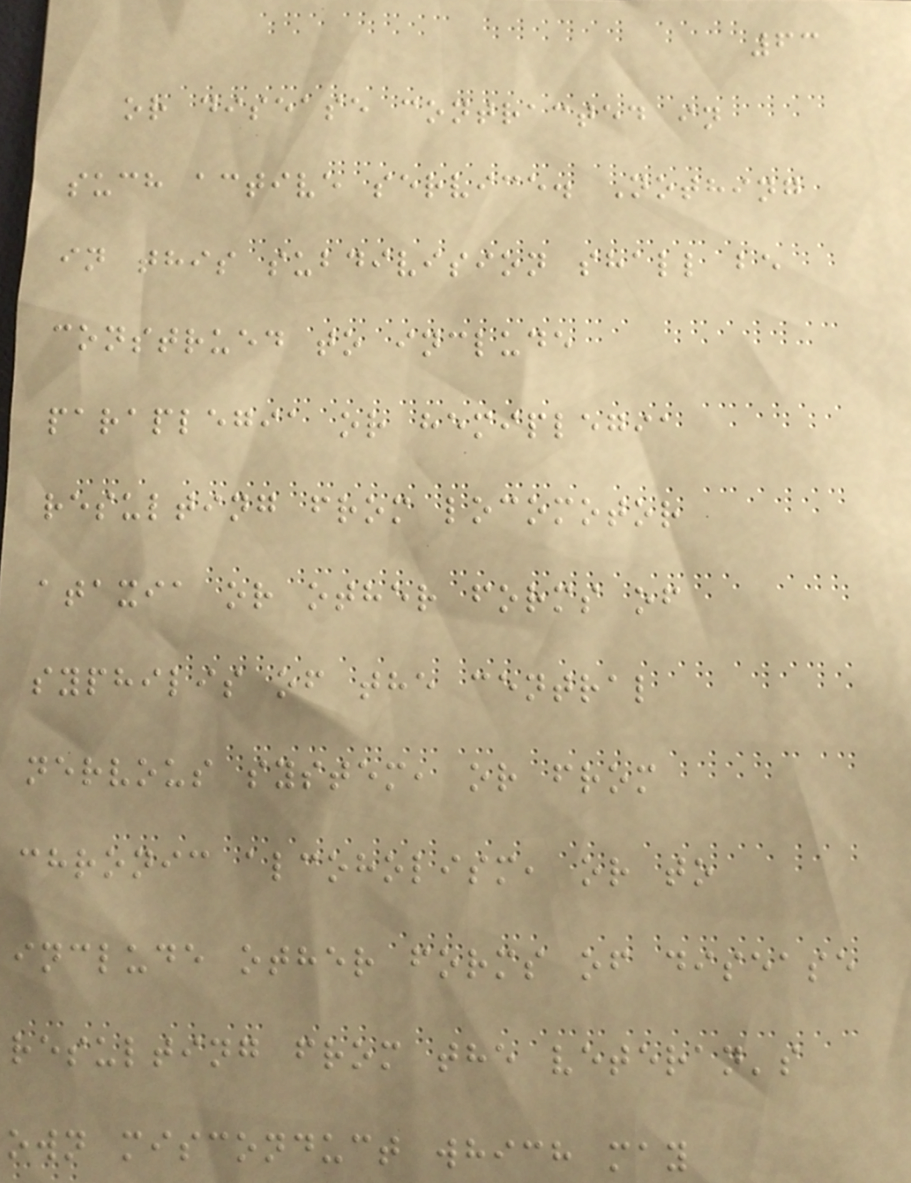63
or disease contracted in
such active service. Nothing
in this subdivision shall be
construed to include
paraplegia or hemiplegia
resulting from locomotor
ataxia or other forms of
syphilis of the central
nervous system, or from
chronic alcoholism, or to
include other forms of disease
resulting from the veteran's
own misconduct which may
